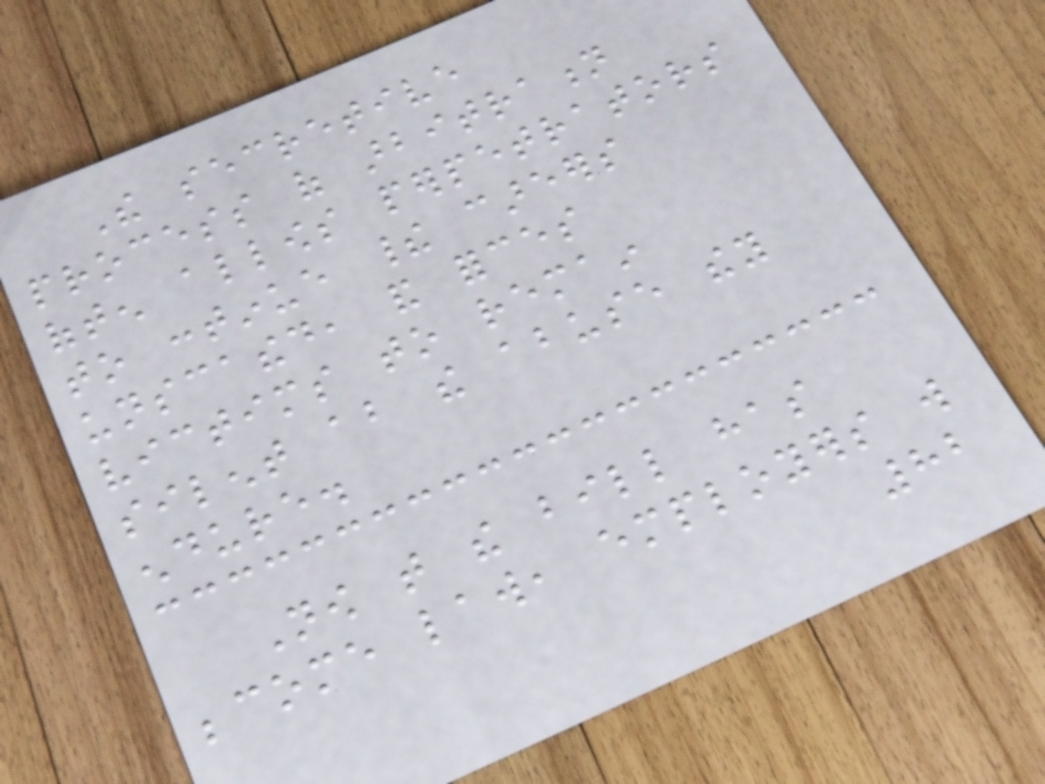The secretive
process of arbitration
often allows perpetrators
to continue their careers
unscathed, and forces
victims to remain
silent about the abuse they
endure.
Now that the bill has
become law, employers will
82
